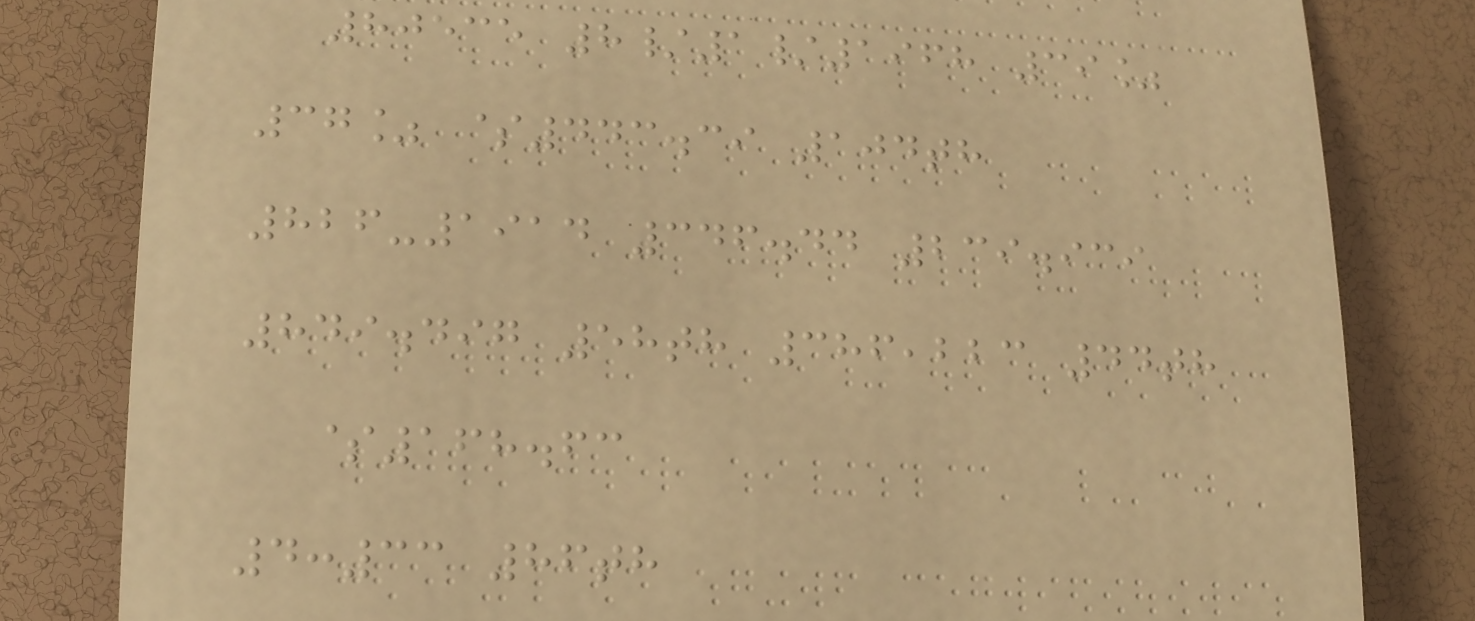80535 8/1/1968 39%
37% $443.39 104th
826-1914 346.44 239.939
849.497 58th 386,223 44th
$168.63
4:33 86th
